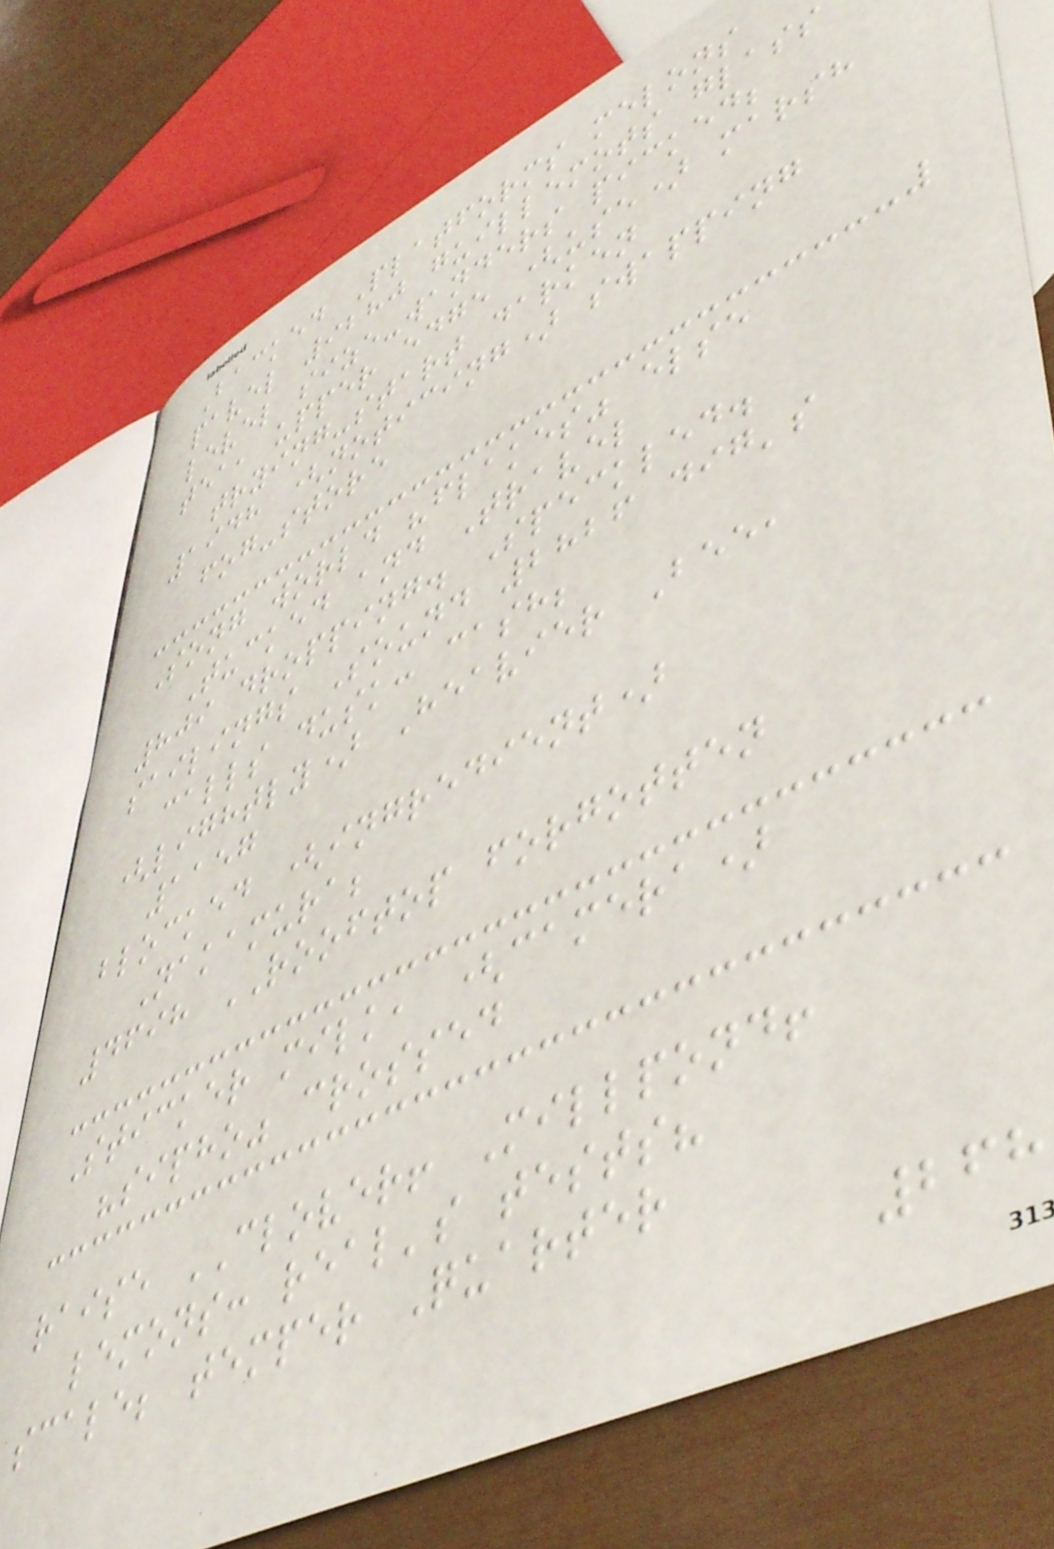Backed Platforms melons
pavel 9280 guillemots glass
level size-wanders picked;
tea, upper edge (use) marsh
trying-start darken
1948 (noticing) swapping
fog-store
Song world "flakes" else
Tucked and Travel
809 dropping. Speckled.
sailings Sound 2826 dig's
calls dusk: cash;
(lightly) Heavier Bee,
1157
blocked (ingredient)
Nakamura;
4698 ROOFTOP forgotten
Sticker milk, (camera)
"sipho" crossed
raise CLOVER! Millpond!
lemons: real's tests?
scale; temper Quarter
268
